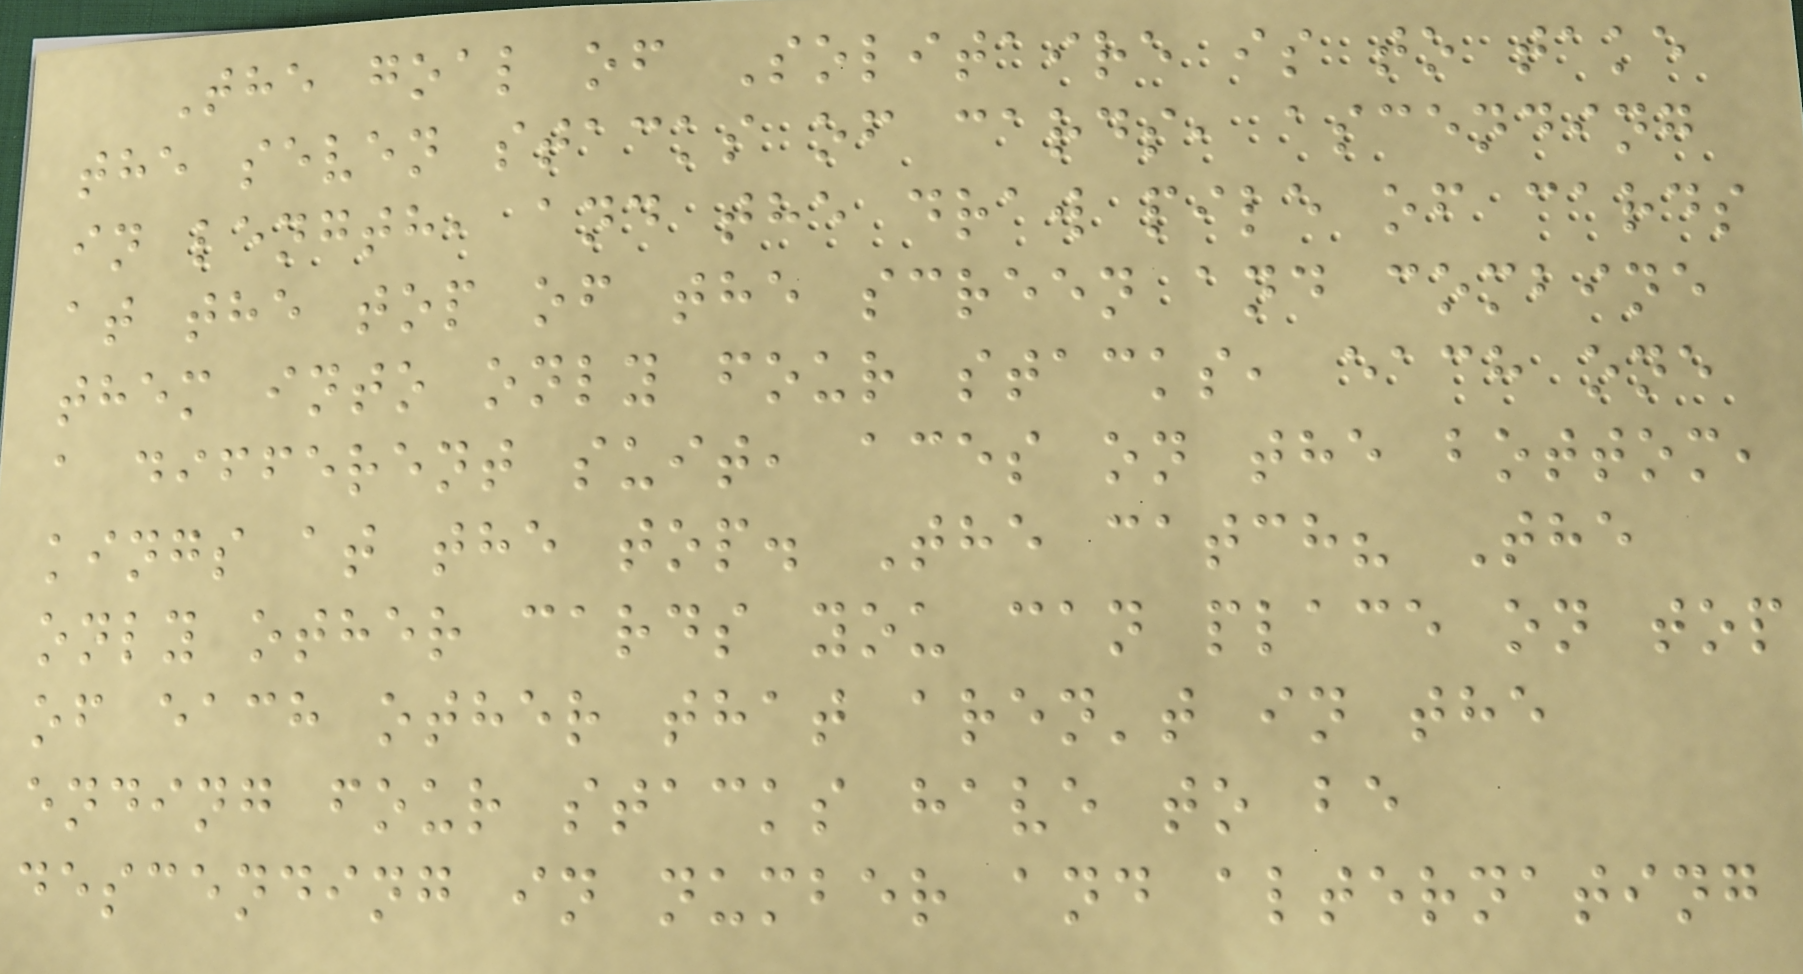The goal of Solitaire is to take
the seven stacks of cards, ascending
in length, and the draw pile of cards
at the top of the screen and combine
them into only four stacks, each one
a different suit, aces on the bottom,
kings at the top. The catch? The
only other cards you can place on top
of each other that aren't in the
ending four stacks have to be
descending in number and alternating
